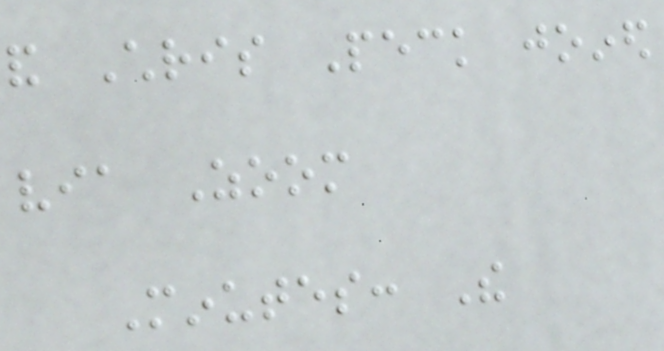and Chris Peck joined
via Zoom
Minutes: The
